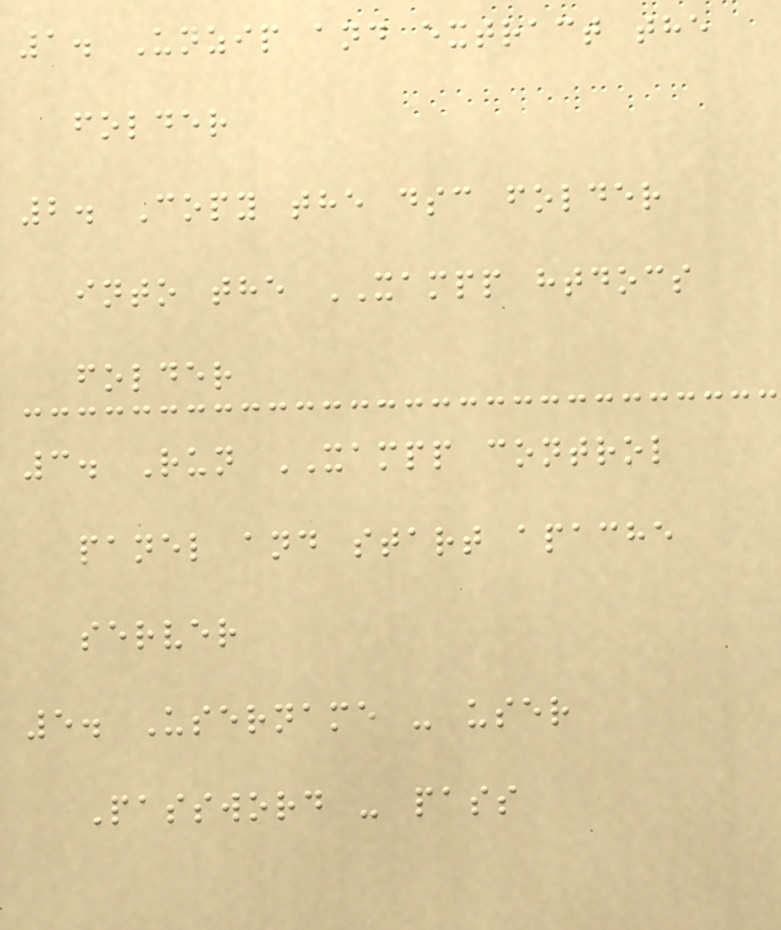1. Unzip and extract the
folder
2. Copy the dsc folder
into the XAMPP htdocs
folder
3. Run XAMPP control
panel and start apache
server
5. Username - user
Password - pass
